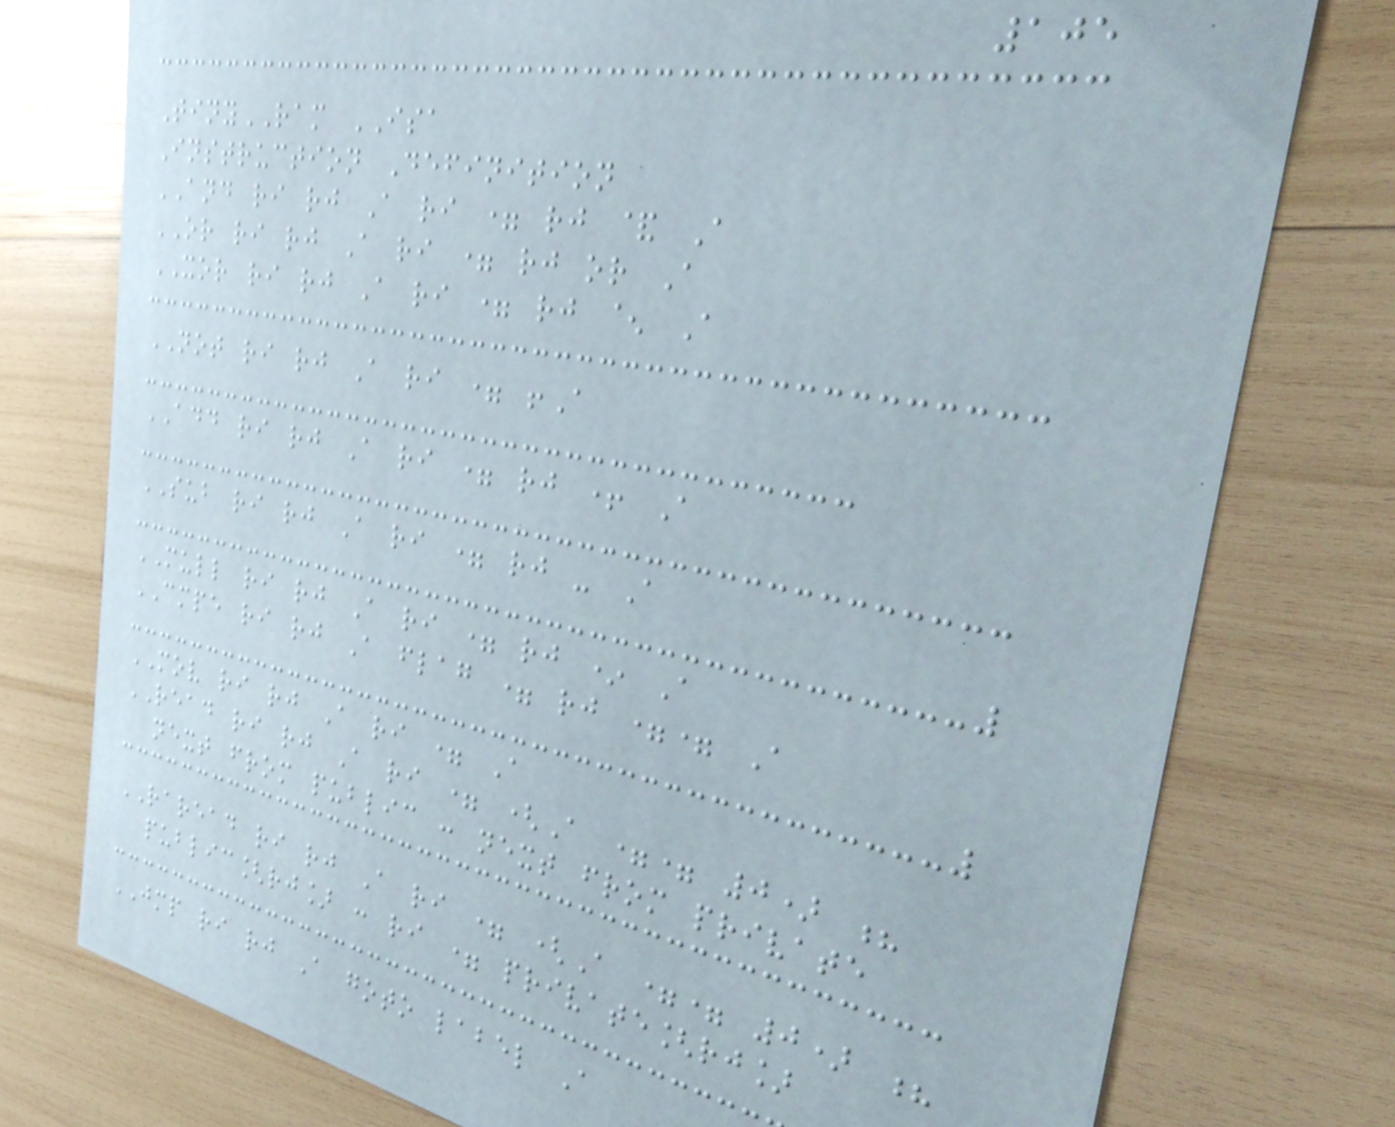105
TinyRAM ISA
Instruction Definition
AND ri rj A ri = rj & A
OR ri rj A ri = rj or A
XOR ri rj A ri = rj ^ A
NOT ri rj A ri = !A
ADD ri rj A ri = rj + A
SUB ri rj A ri = rj - A
MULL ri rj A ri = rj * A
CMPE ri rj A flag = rj == A
MOV ri rj A ri = A
READ ri rj A ri = (A == 0) ?
next from public : next from private
RAREAD ri rj A ri = (A == 0) ?
public[rj] : ri = private[rj]
JMP ri rj A goto label A
